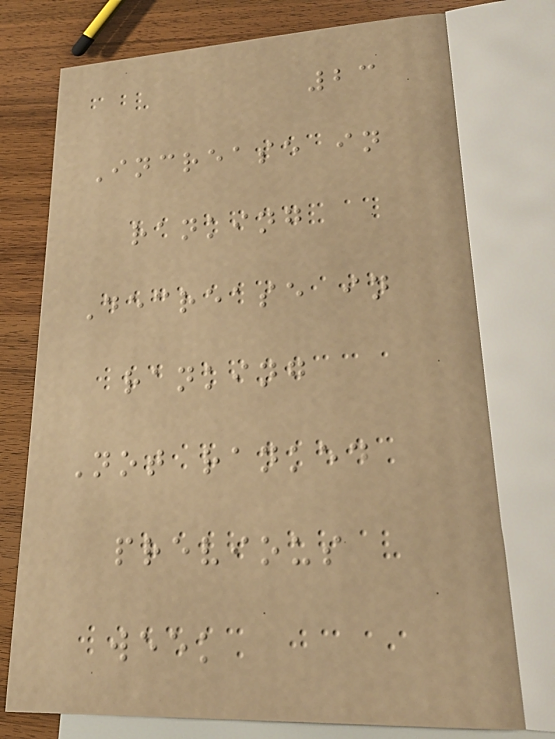23
Increase in
ranking
Decrease in
ranking
Not ranked
previous
week
